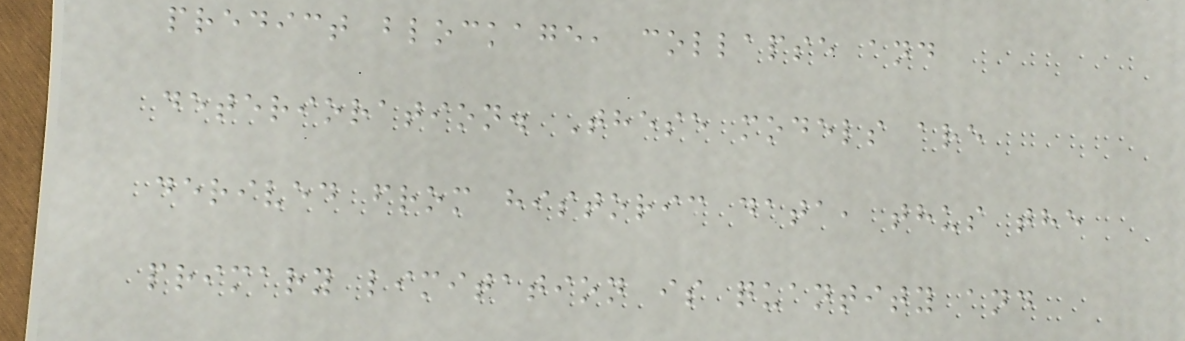predict blockage, collapse and
deterioration. These models are
derived from historic data, thus the
primary limitation is quantity and
